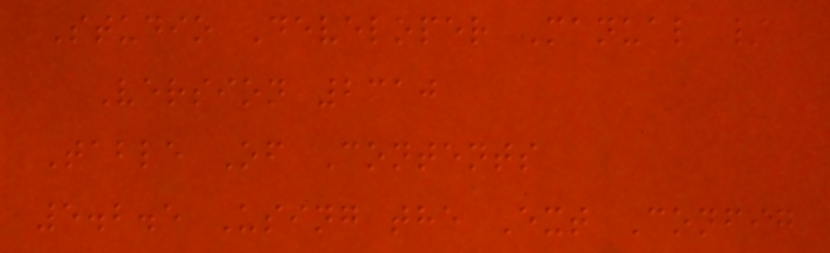Studio Developer Manual /
Version 2310
Table Of Contents
5.2.5 Using the Ext Config
